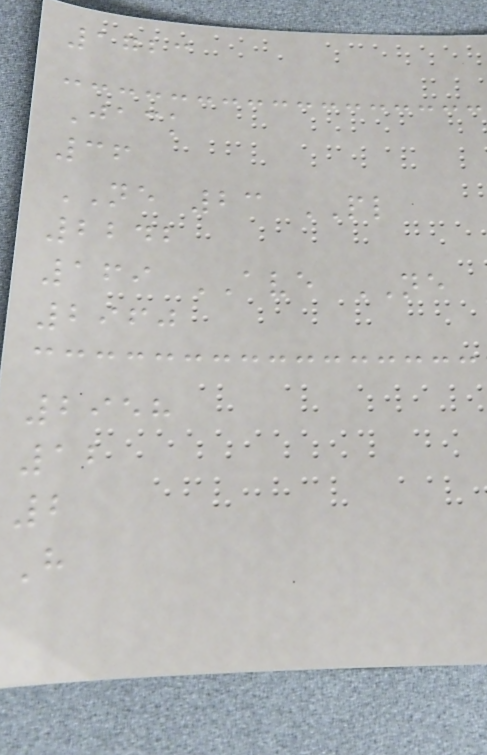1723
Jack
36
NE 23 PL
2242
169 AVE NE
2960
2958
12
2
H
